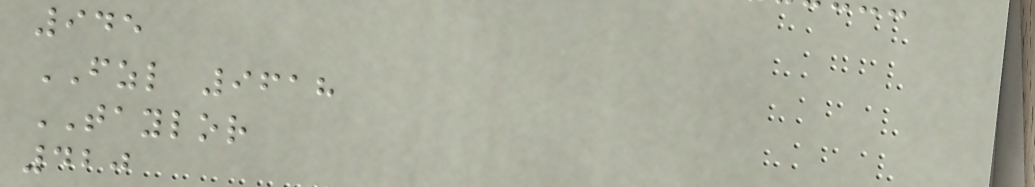945
FZL 9618
TAYLOR
420
